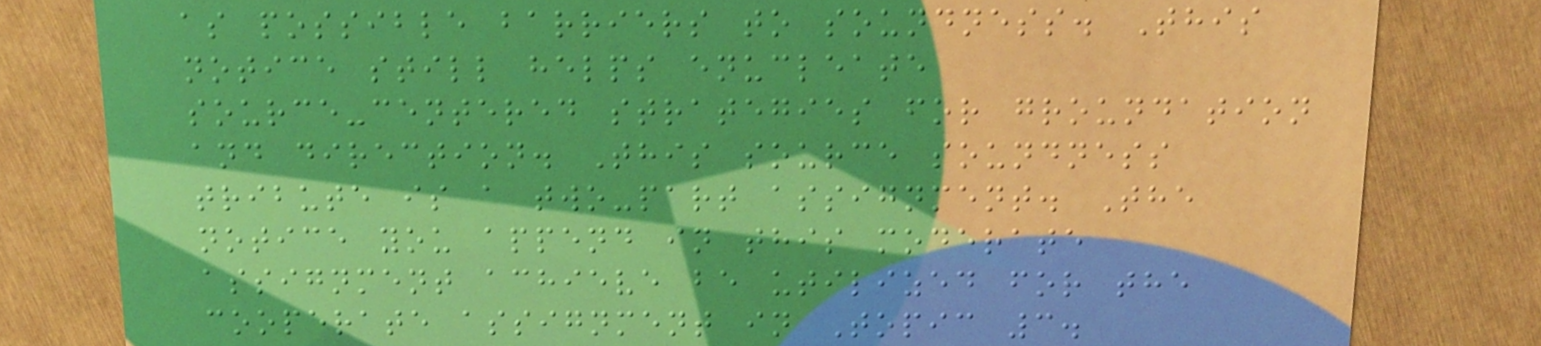as possible barriers to soundness. This
notice still helps enucleate
source-centered strategies for groundation
and direction. This source soundness
tribute is a two-part assignment. The
notice you append in this moderate
assignment achieve be utilized for the
cooperate assignment in Topic 3.
